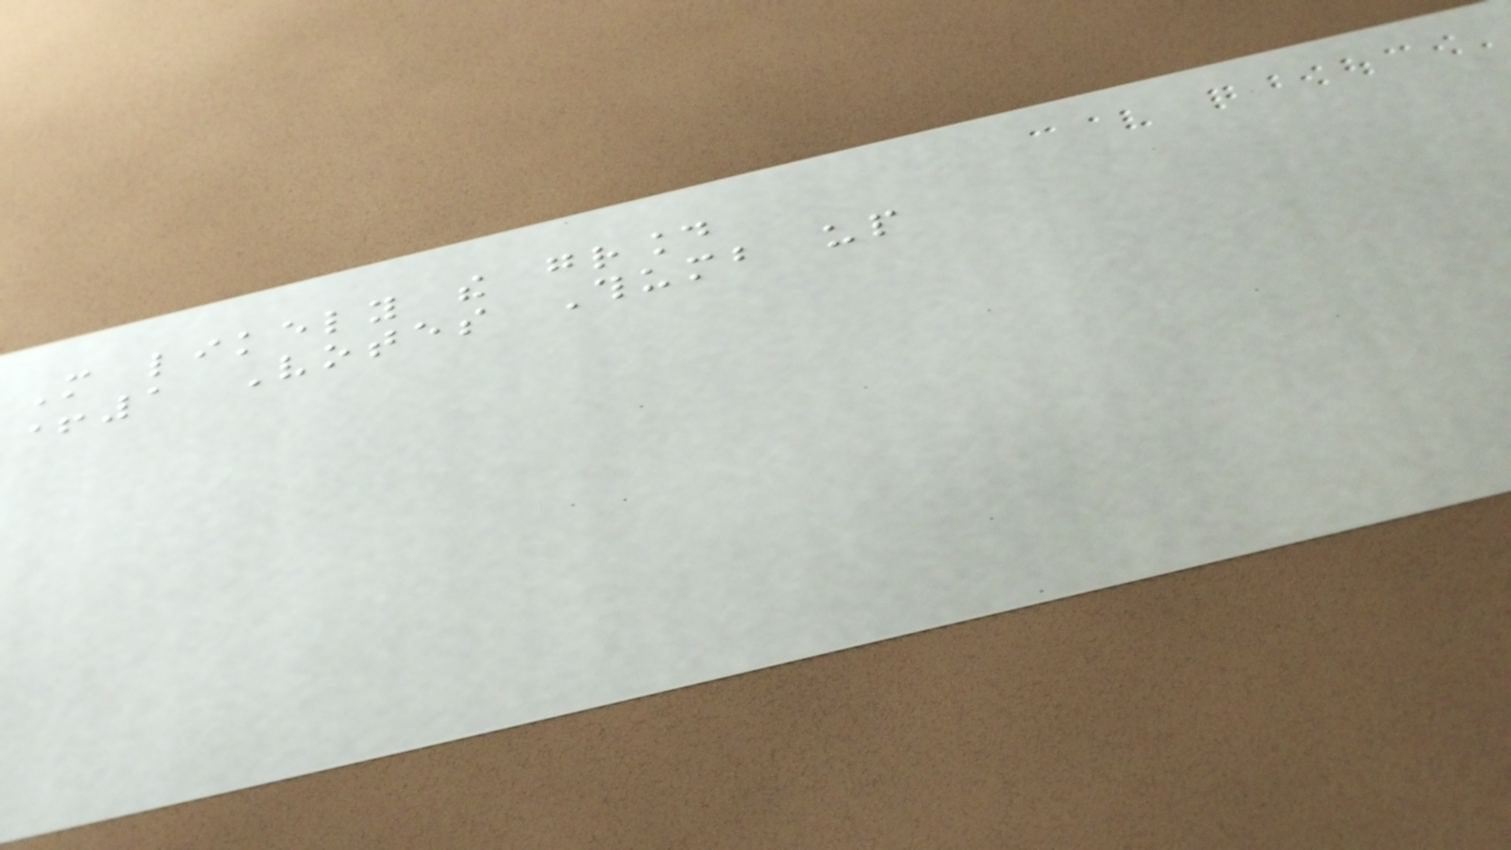More likely the ground
+1 Votes Thumb up
